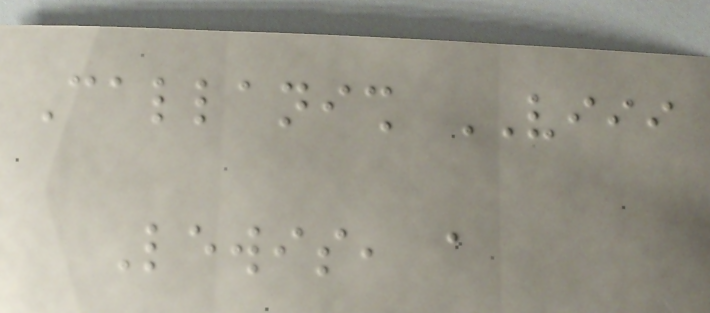Callanish VIII
Lewis, a
